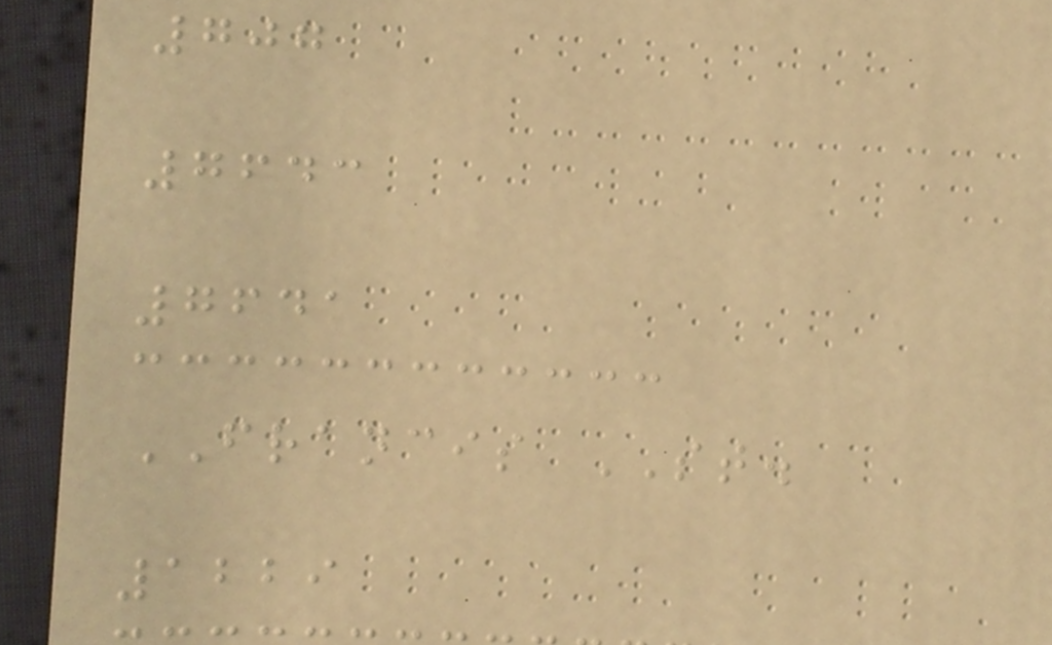707
7643
7641
FRANCIS ST.
1229
